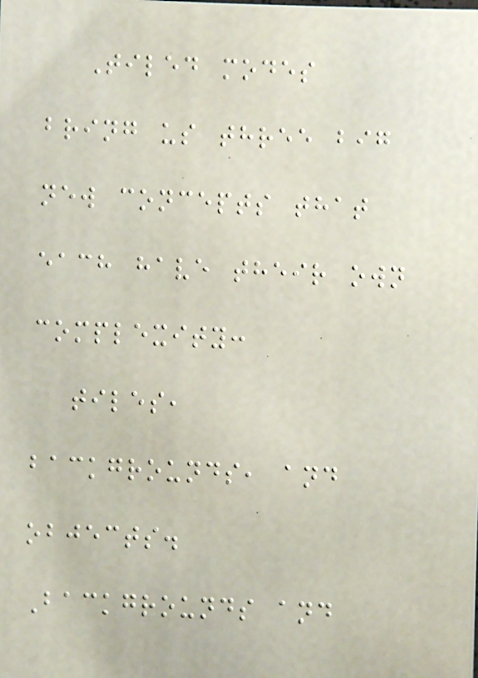Tiled modes
bring us three big
new concepts that
each have their own
complexity:
tiles,
backgrounds, and
objects.
Backgrounds and
